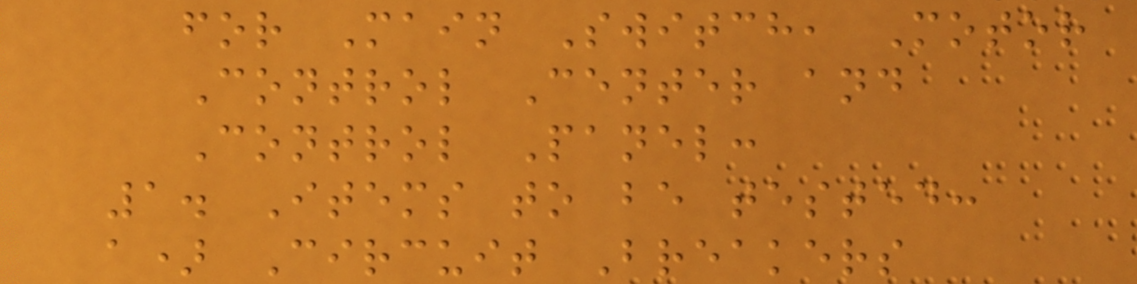for Main Switch, Motor
Control Center and
Control Panel:
1. Items to be tested:
a) Circuit Breakers
